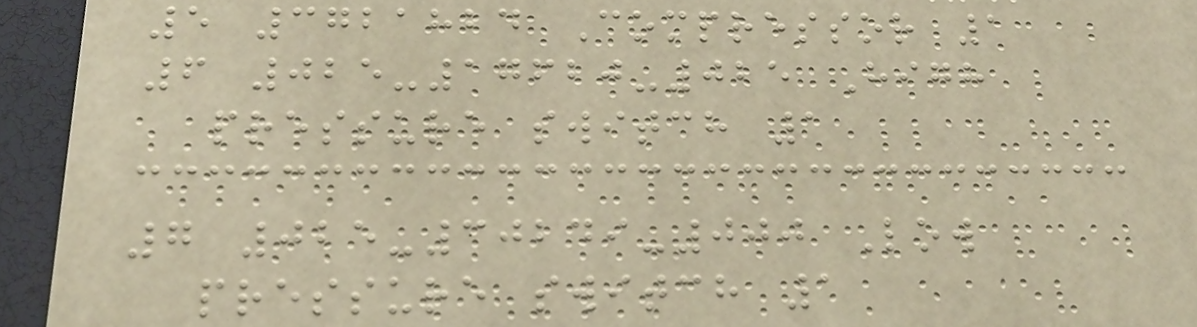5 3721824 Compressor 1
6 025-17620-025 High
pressure switch 1
7 025-30249-000 Low
pressure switch 1
